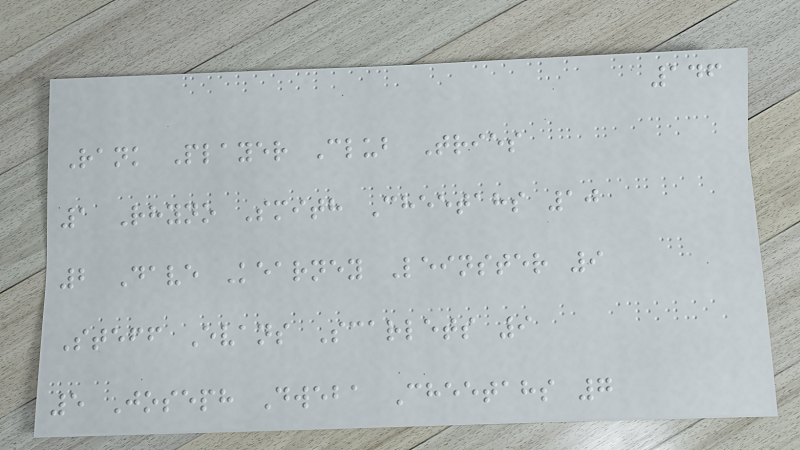146
Rank Player Club Tries
1 Rhyno Smith Cheetahs 10
2 Dave Kearney Leinster 9
Steff Evans Scarlets 9
5 Joseph Dweba Cheetahs 7
